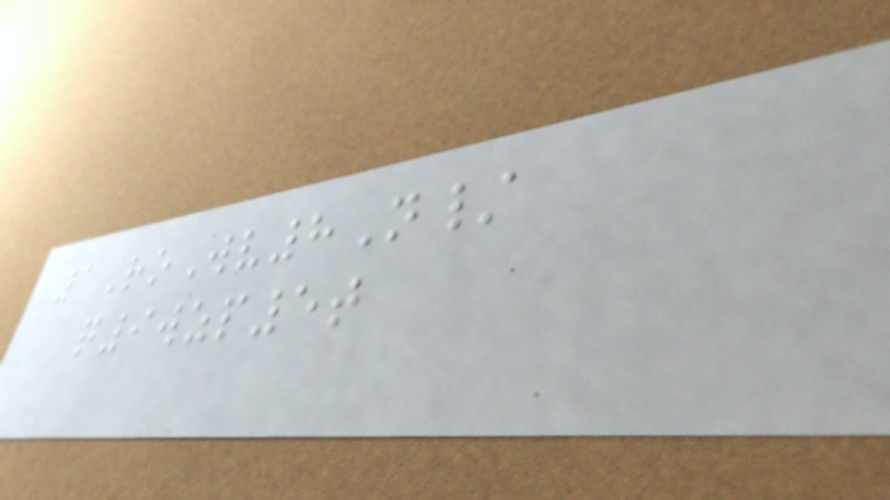1RoWv8N/
q9wzp5t
